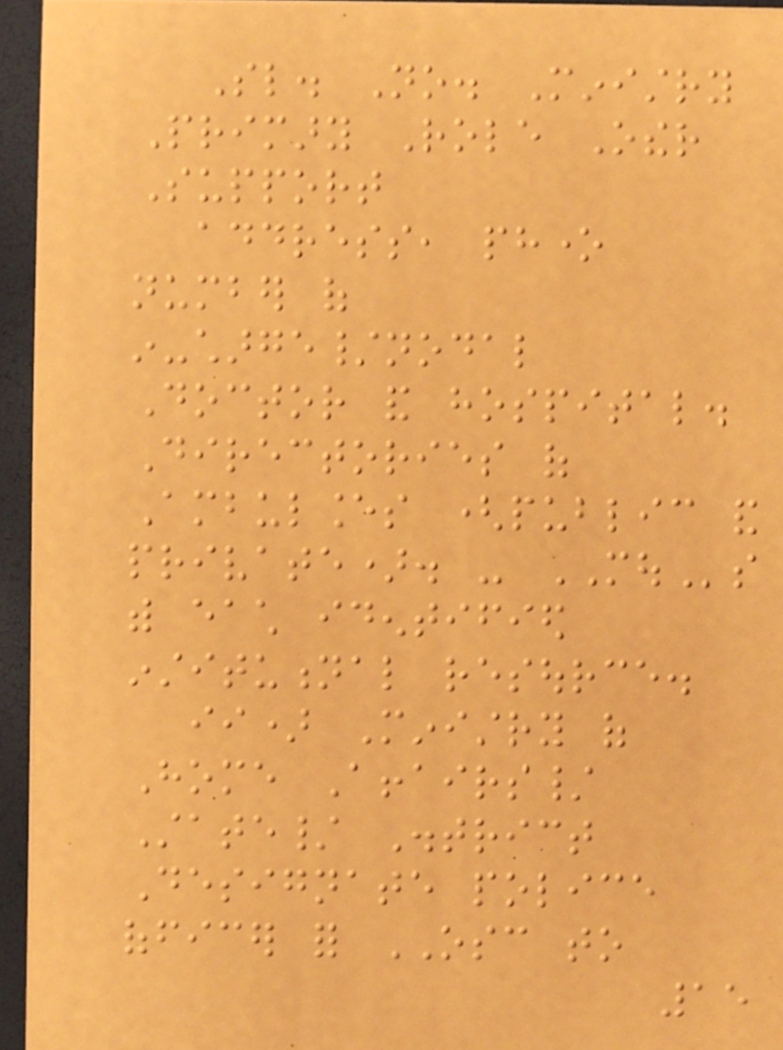Sl. No. Ministry
Primary Role Other
Support
address, phone
number of
in-charge/nodal
Doctor and hospital.
Directories of
Ambulances (public and
private). - MOUs
with each identified
institutional resource.
ii) Ministry of
Home Affairs/
State/ District
Designate police
officer for OSC to
15
